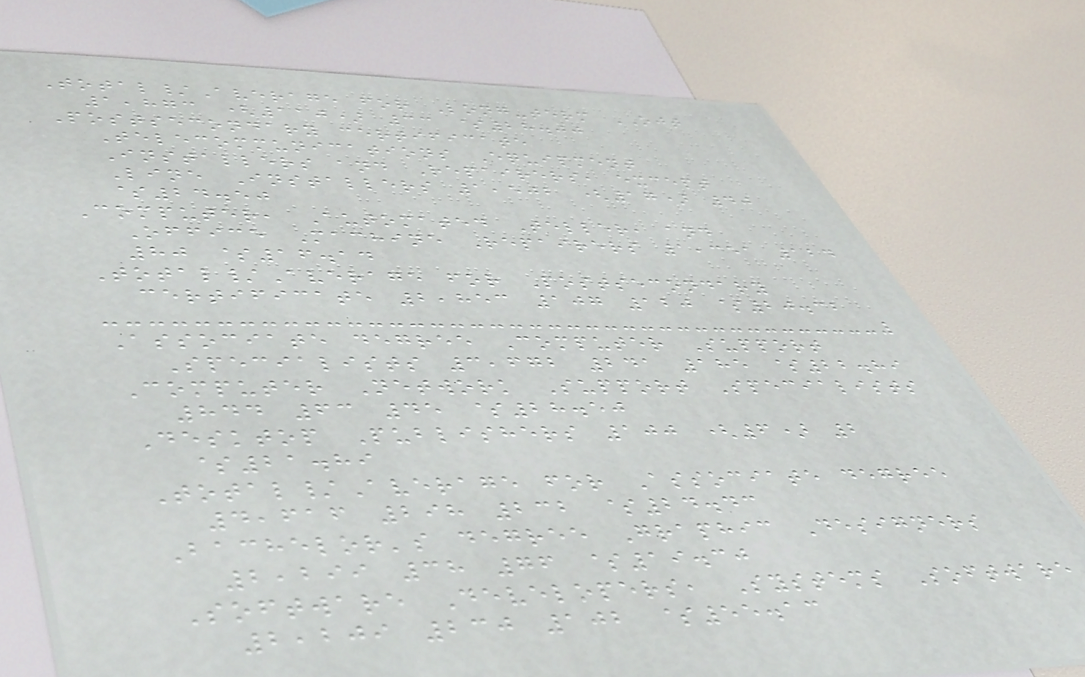Total/Average for Long-term OJT
1,873 (110) 33 $28.00
Postsecondary certificate
Telecommunications Equipment
Installers and Repairers, except
Line Installers 1,502 (17) 40
$24.50
Computer, Automated Teller, and
Office Machine Repairers 1,351 124
80 $16.14
Total/Average for Postsecondary
certificate 2,853 107 120 $20.32
Associate degree Computer Support
Specialists 3,672 241 185 $22.89
Computer Network Support Specialists
844 63 45 $28.50
Desktop Publishers 100 (6) 2
$21.89
Total/Average for Associate degree
4,616 298 232 $24.43
Bachelor's degree Graphic Designers
2,299 38 76 $19.30
Software Developers, Systems Software
2,209 230 102 $55.13
